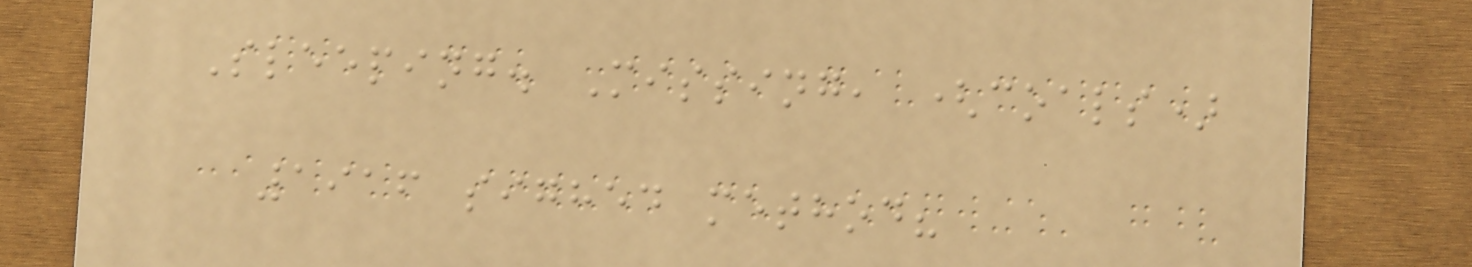Sleeping. Missing, (coals)
1916 sighed method?
